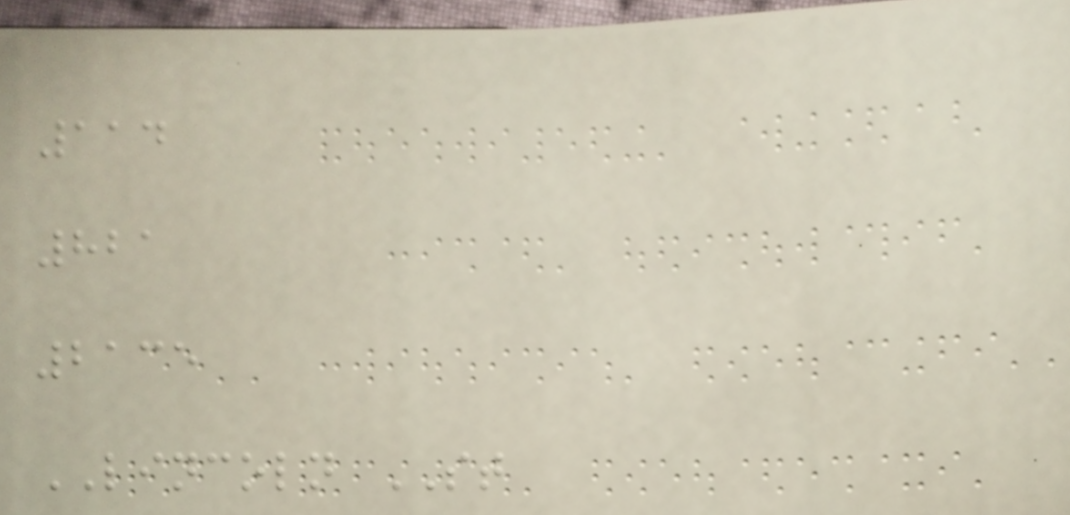114
821
2135
LINCOLN ST
